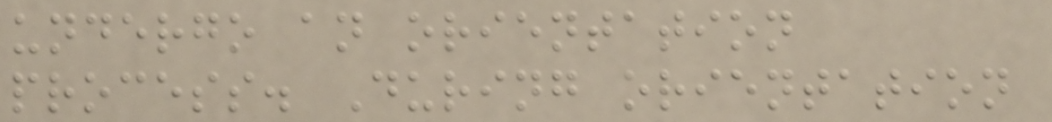undergo an orientation
process. During orientation
